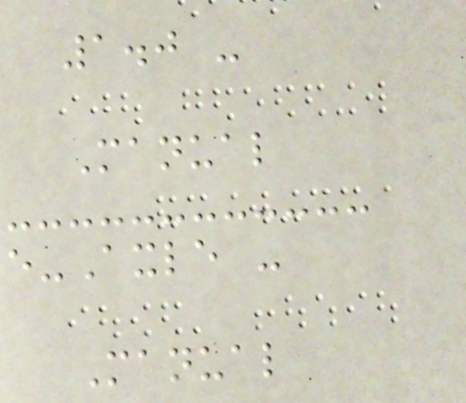1.0 -
Manual
e-Axle -
Manual
